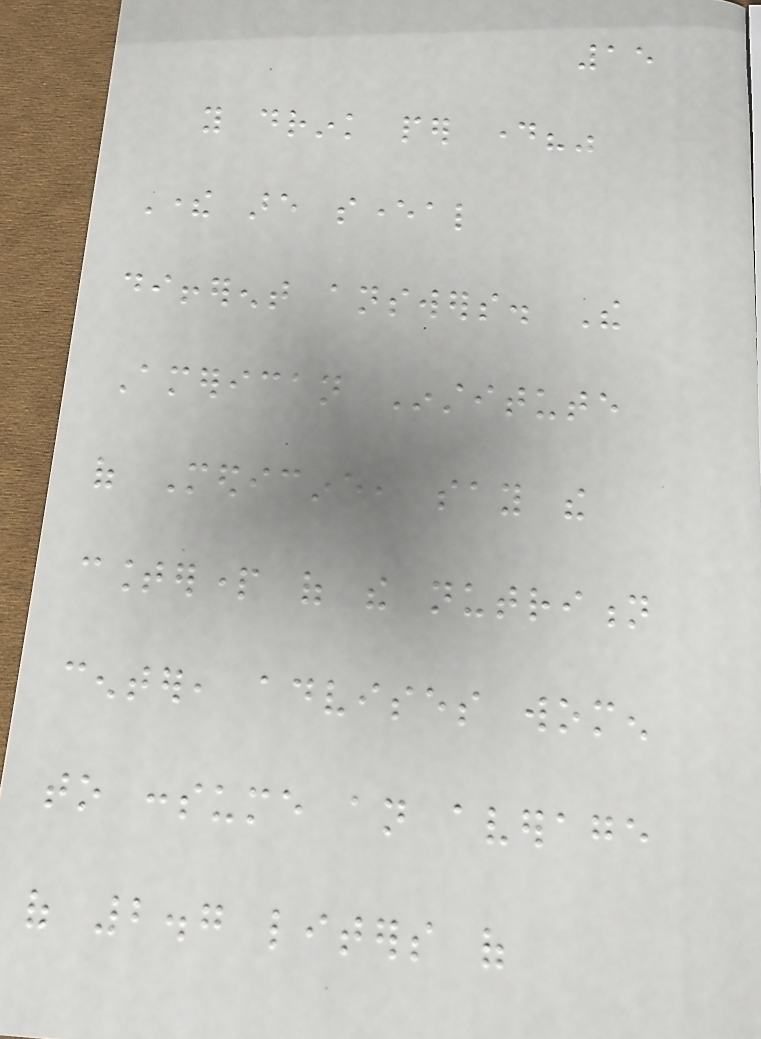15
you drink per day?"
There are several
different answers. The
American Institute
of Medicine, say the
counterpart of the nutrition
center, advises women
to consume an average
of 2.7 liters of
